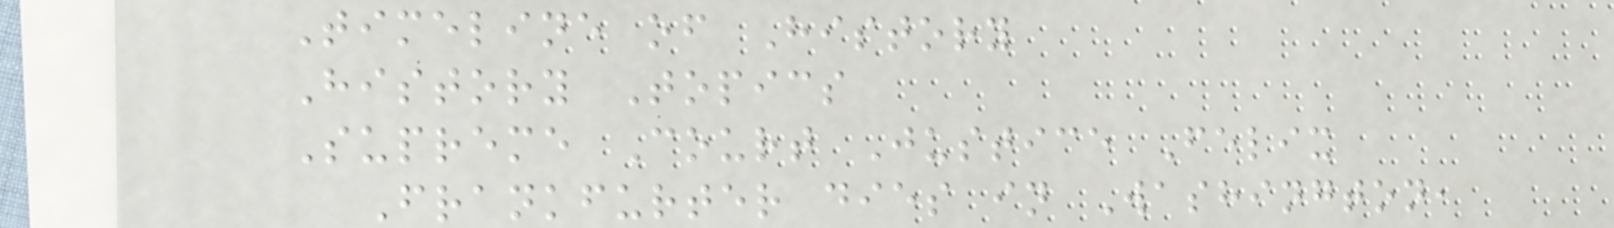Timeline of History
History Topics
Supreme Court Justice Felix
Frankfurter dies in Washington,
